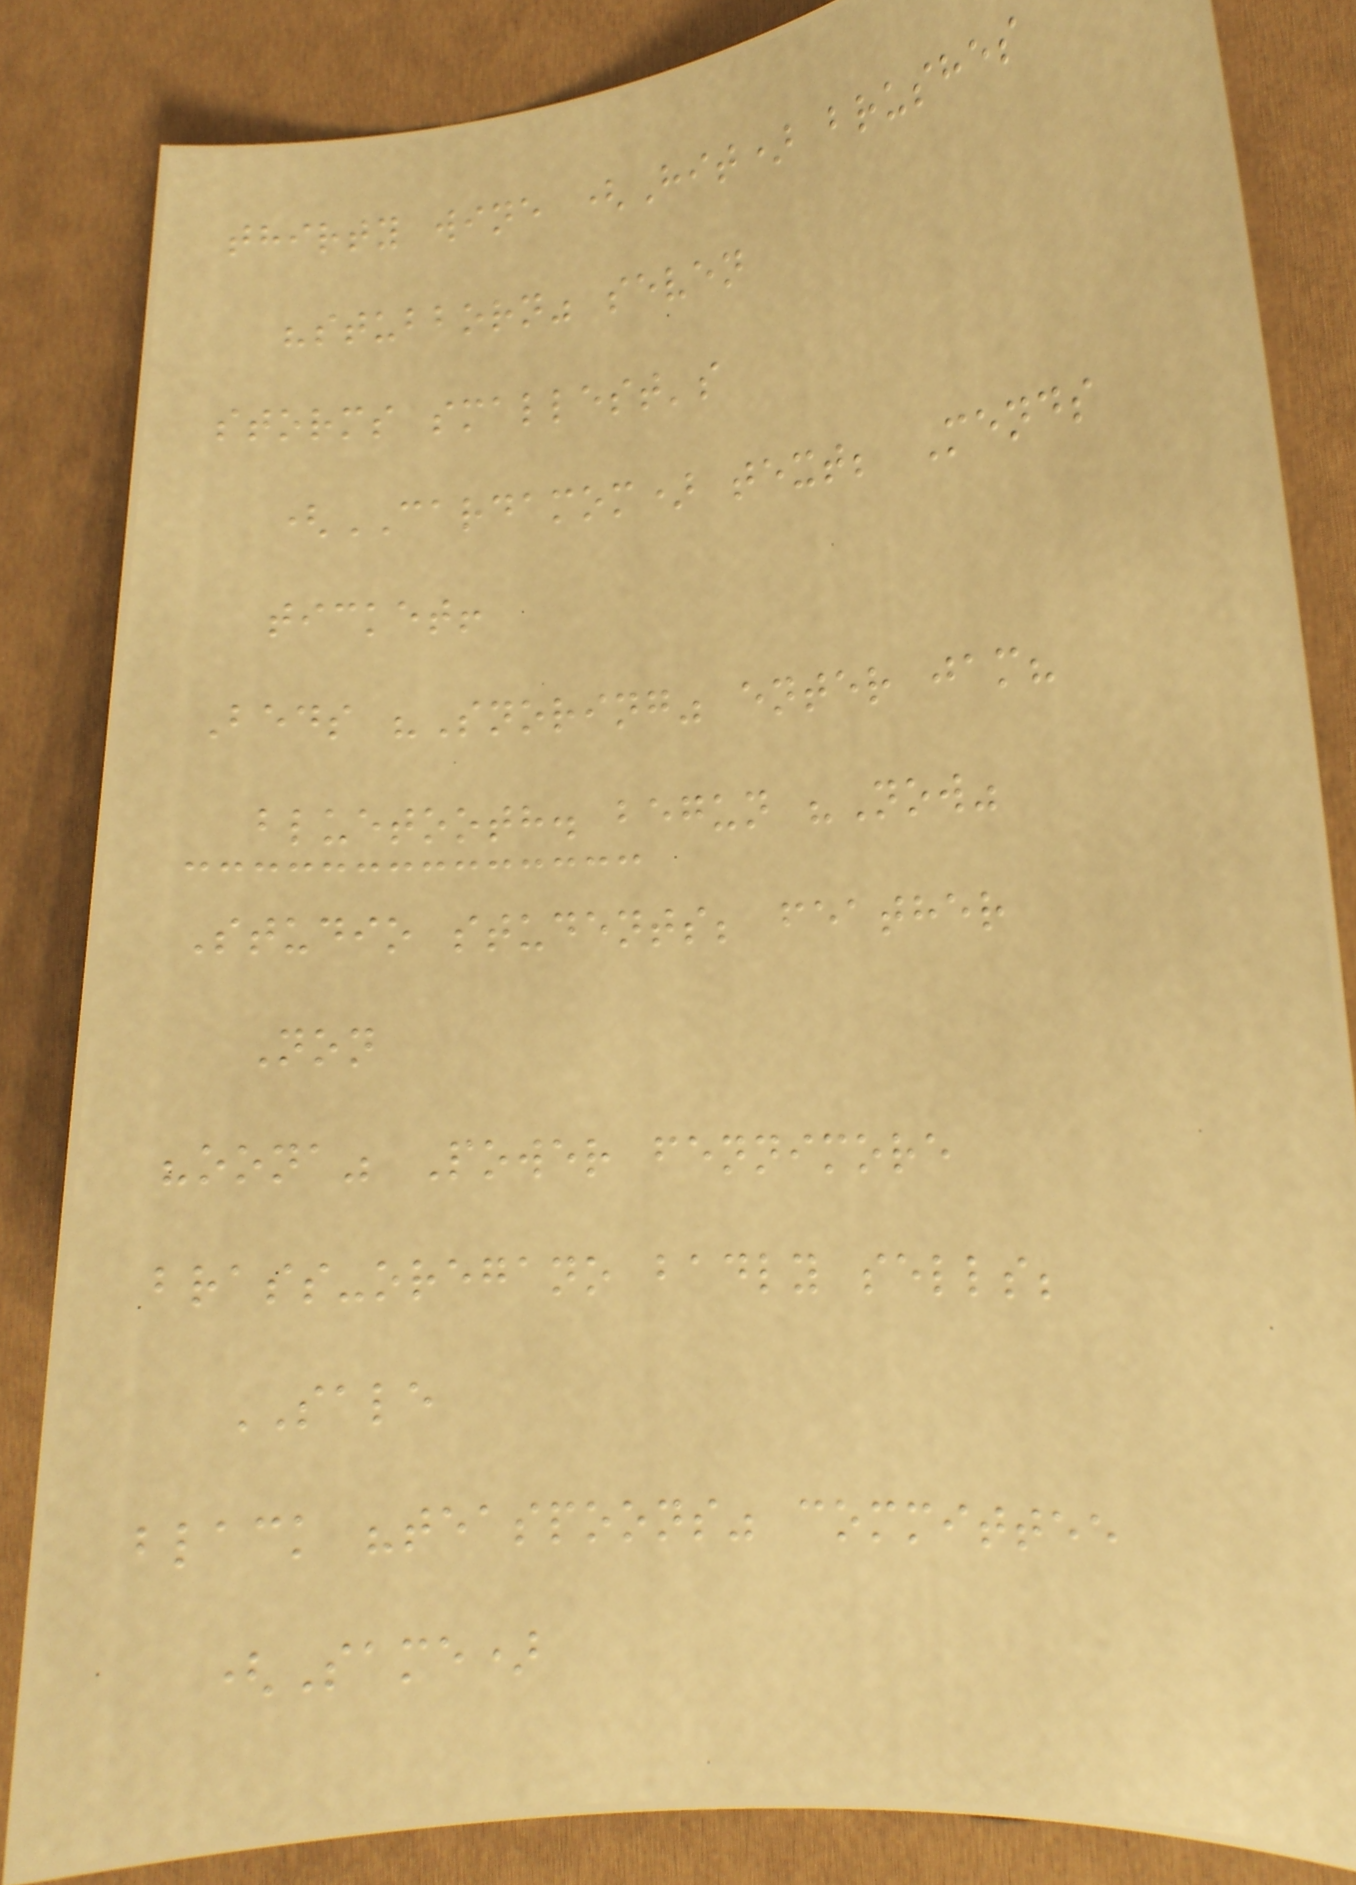thirty wine (Hit) brushes
"stubborn" seven
storms smallest's
(CARDAMOM) text; Mends
ticket!
Beds "Snoring" enter jam?
bluetooth. begun "Now"
Studio students; feather
Non
"oona" Power fennimore
brass-oregano badly sells;
SALE
black "teaspoons" committee
(Same)
